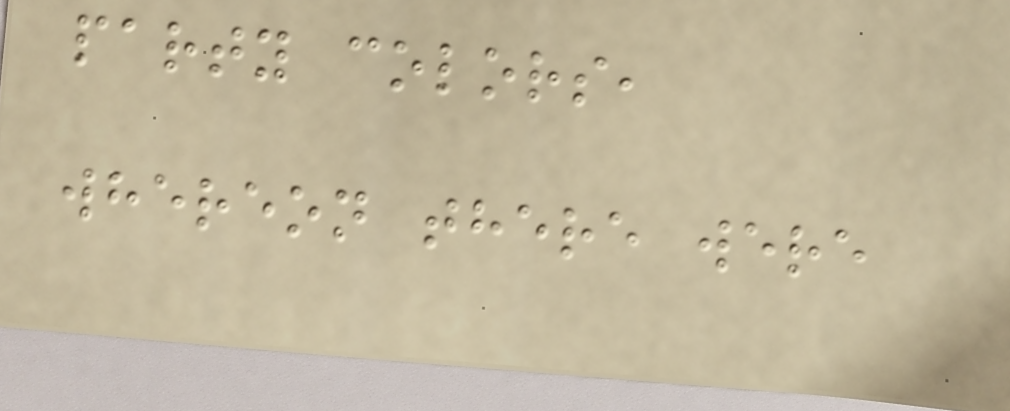party colors,
whereon there were
